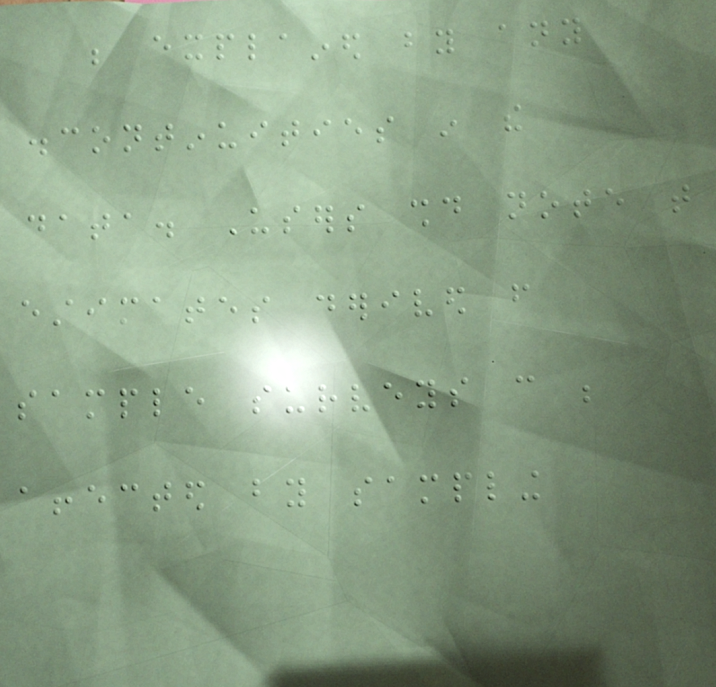be explained by any
discontinuities in the
data. Users should note that
estimates derived from
sample surveys can be
affected by sampling
